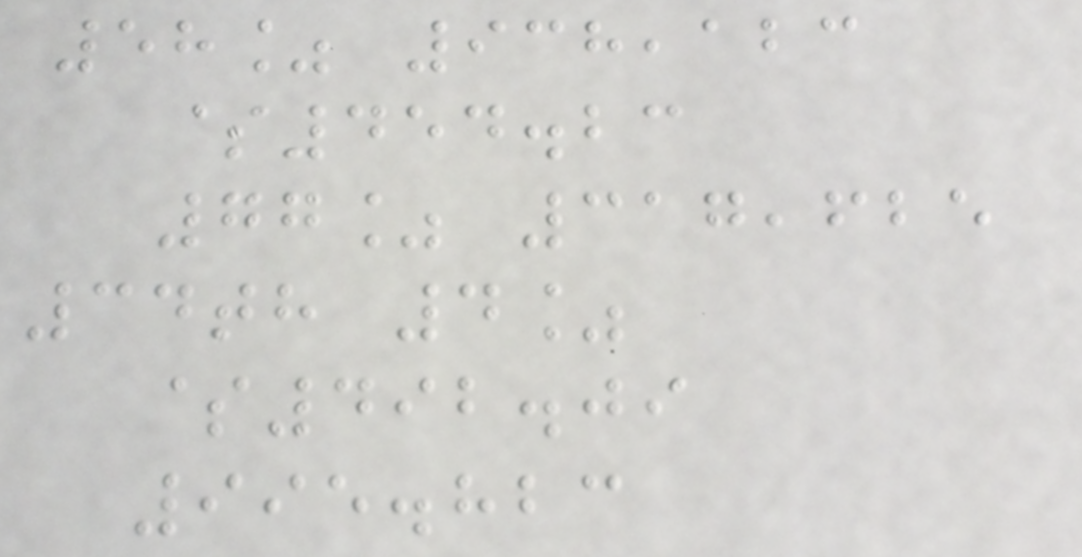58% 938,123
$454.23
77% 317,625
34th 4%
$492.09
995.823
